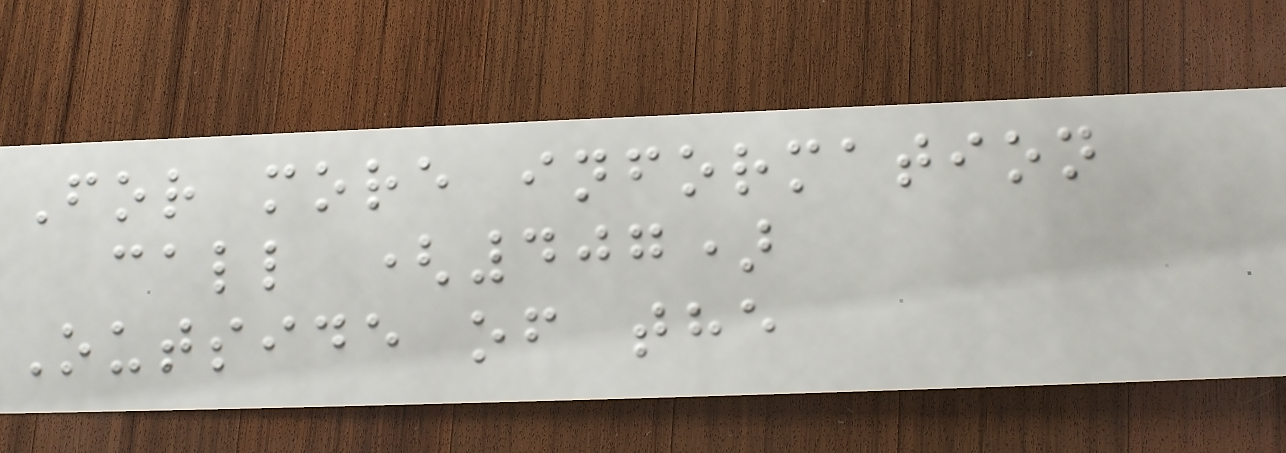For more information
call (407)
Outside of the
